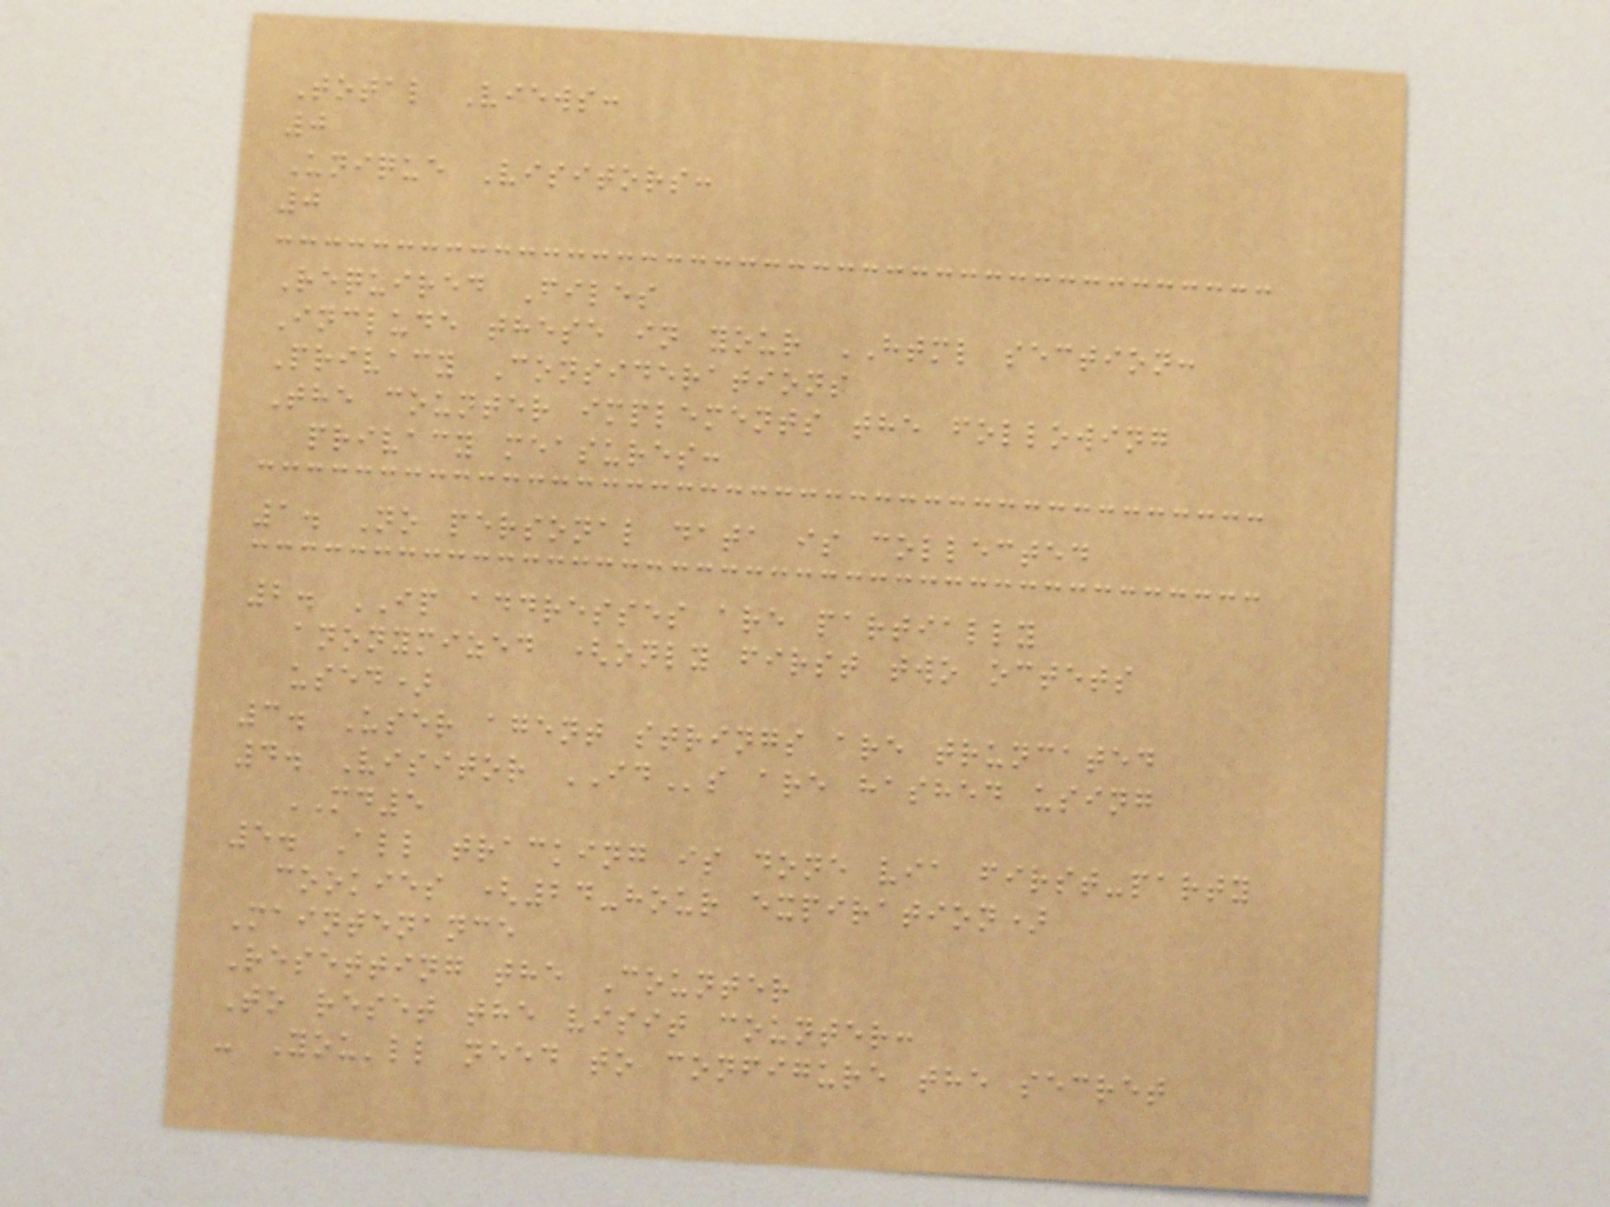Total Views:
0
Unique Visitors:
0
Required Files
Include these in your HTML section:
Privacy Considerations
The counter implements the following
privacy measures:
1. No personal data is collected
2. IP addresses are partially
anonymized (only first two octets
used)
3. User agent strings are truncated
4. Visitor IDs are hashed using
MD5
5. All tracking is done via first-party
cookies (24-hour expiration)
Maintenance
Resetting the Counter
To reset the visit counter:
- You'll need to configure the secret
